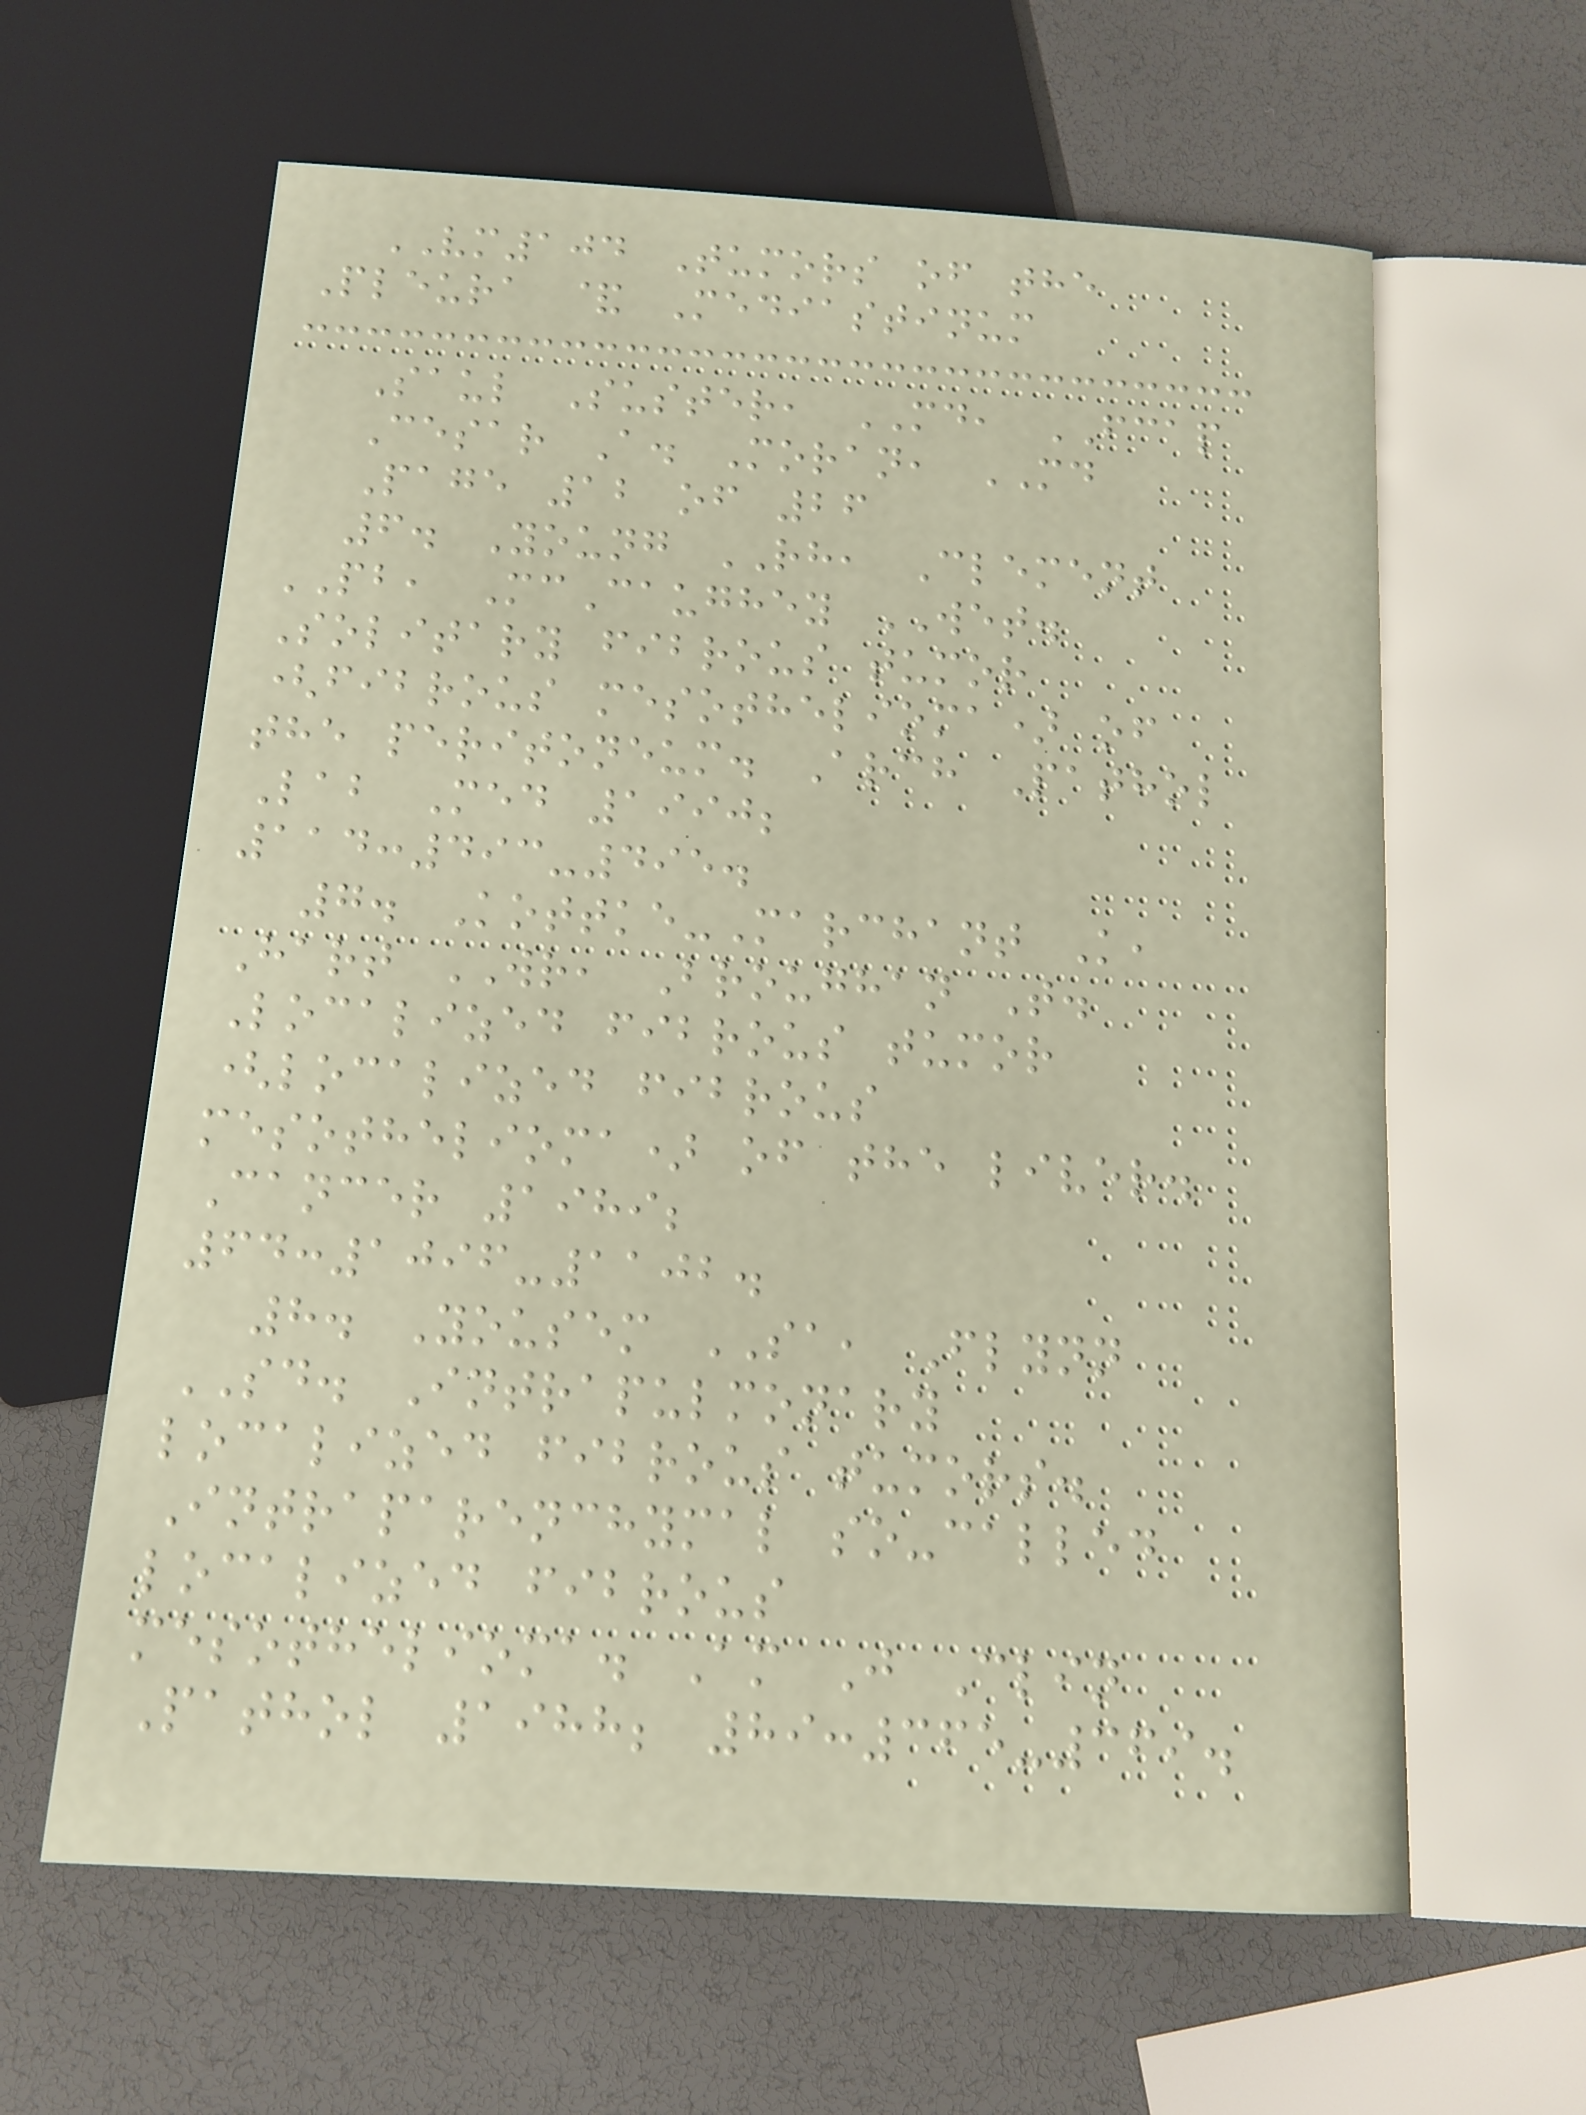VM104 Tumors of the
Pleura & Mediastinum
Saul Suster, MD, FCAP
Cesar A. Moran, MD
Page 12 of 26
6. Young RH, Clement
PB, McCaughey WET.
Solitary fibrous tumor
(fibrous mesothelioma) of
the peritoneum. Arch Pathol
Lab Med 1990;
114:493-495.
7. Kottke-Marchant K,
Hart WR, Broughan T.
Localized fibrous tumor
(localized fibrous
mesothelioma) of the liver.
Cancer 1989;
64:1096-1102.
8. Yousem SA, Flynn
SD. Intrapulmonary
localized fibrous tumors.
Intraparenchymal so-called
localized fibrous
mesothelioma. Am J Clin
Pathol 1988; 89:365-369.
